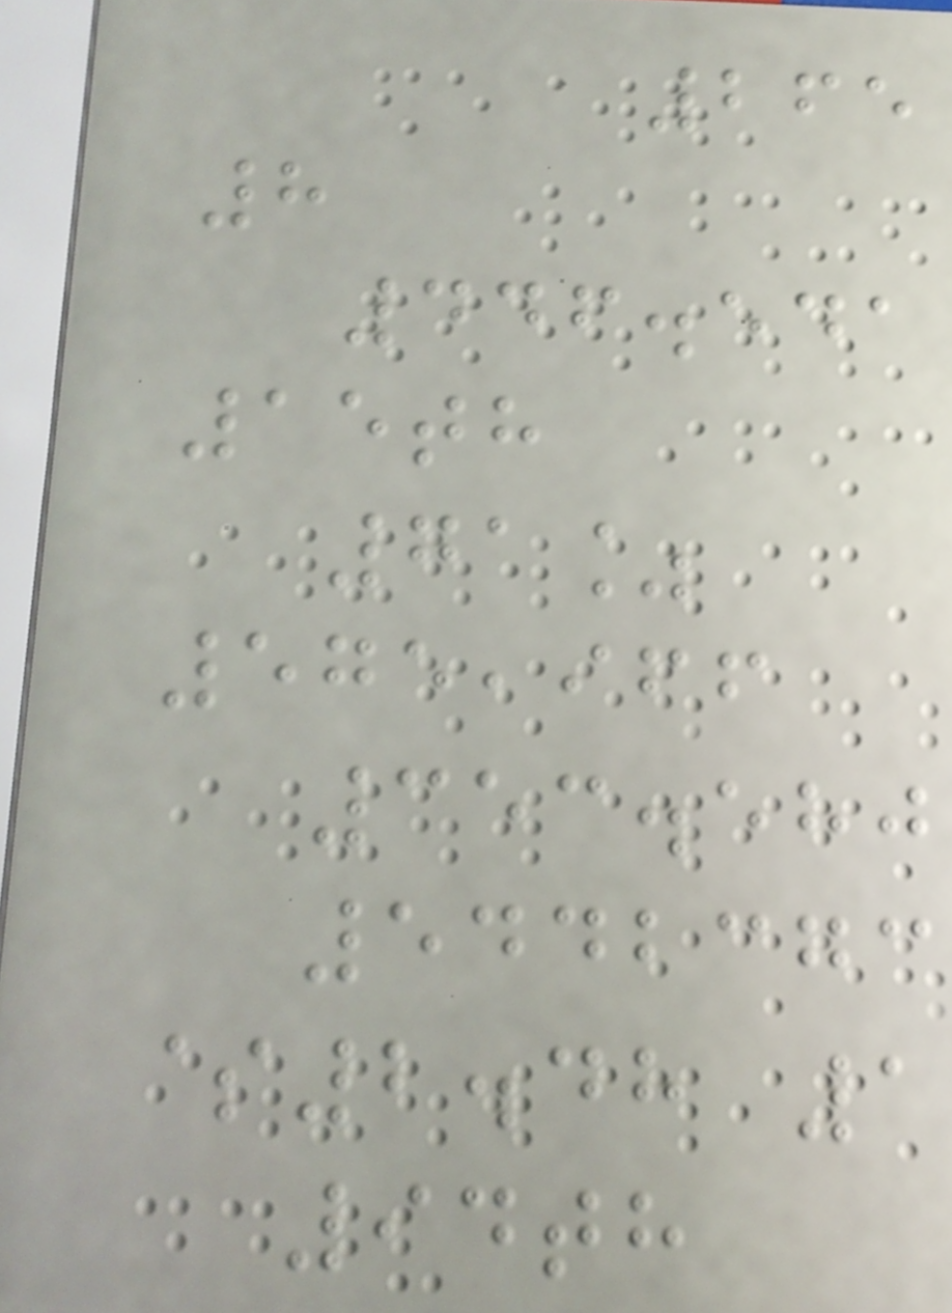265
8
446.541
15th
71%
575,966
353.580
5442373
$2.48 1
94th
